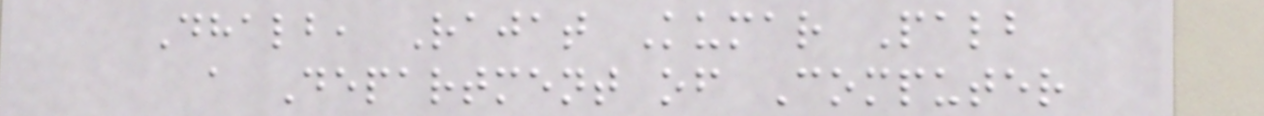Dhalb, Rajat Kumar Palb
a Department of Computer
